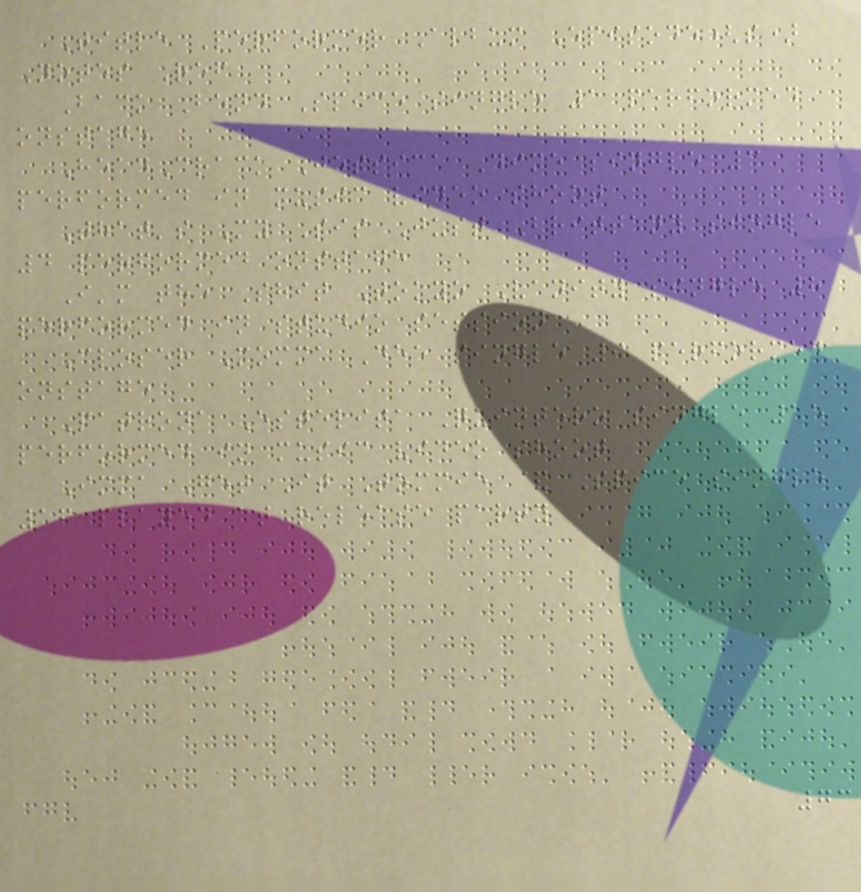Title Performer Album Episode(s)
Notes Ref
Back Bend Spice single 1 performed
onstage
HeadCrack Jessica Dime single 3
performed in music video shoot
That's My Sis Just Brittany single
4 performed onstage
I'm the Shit Tokyo Vanity single 8
performed in studio session
Closer Momma Dee single 9 performed
onstage
Patrona Estelita Quintero single 15
performed in music video shoot
Imma Get It Tommie & Spice single
16 played at release party
73
